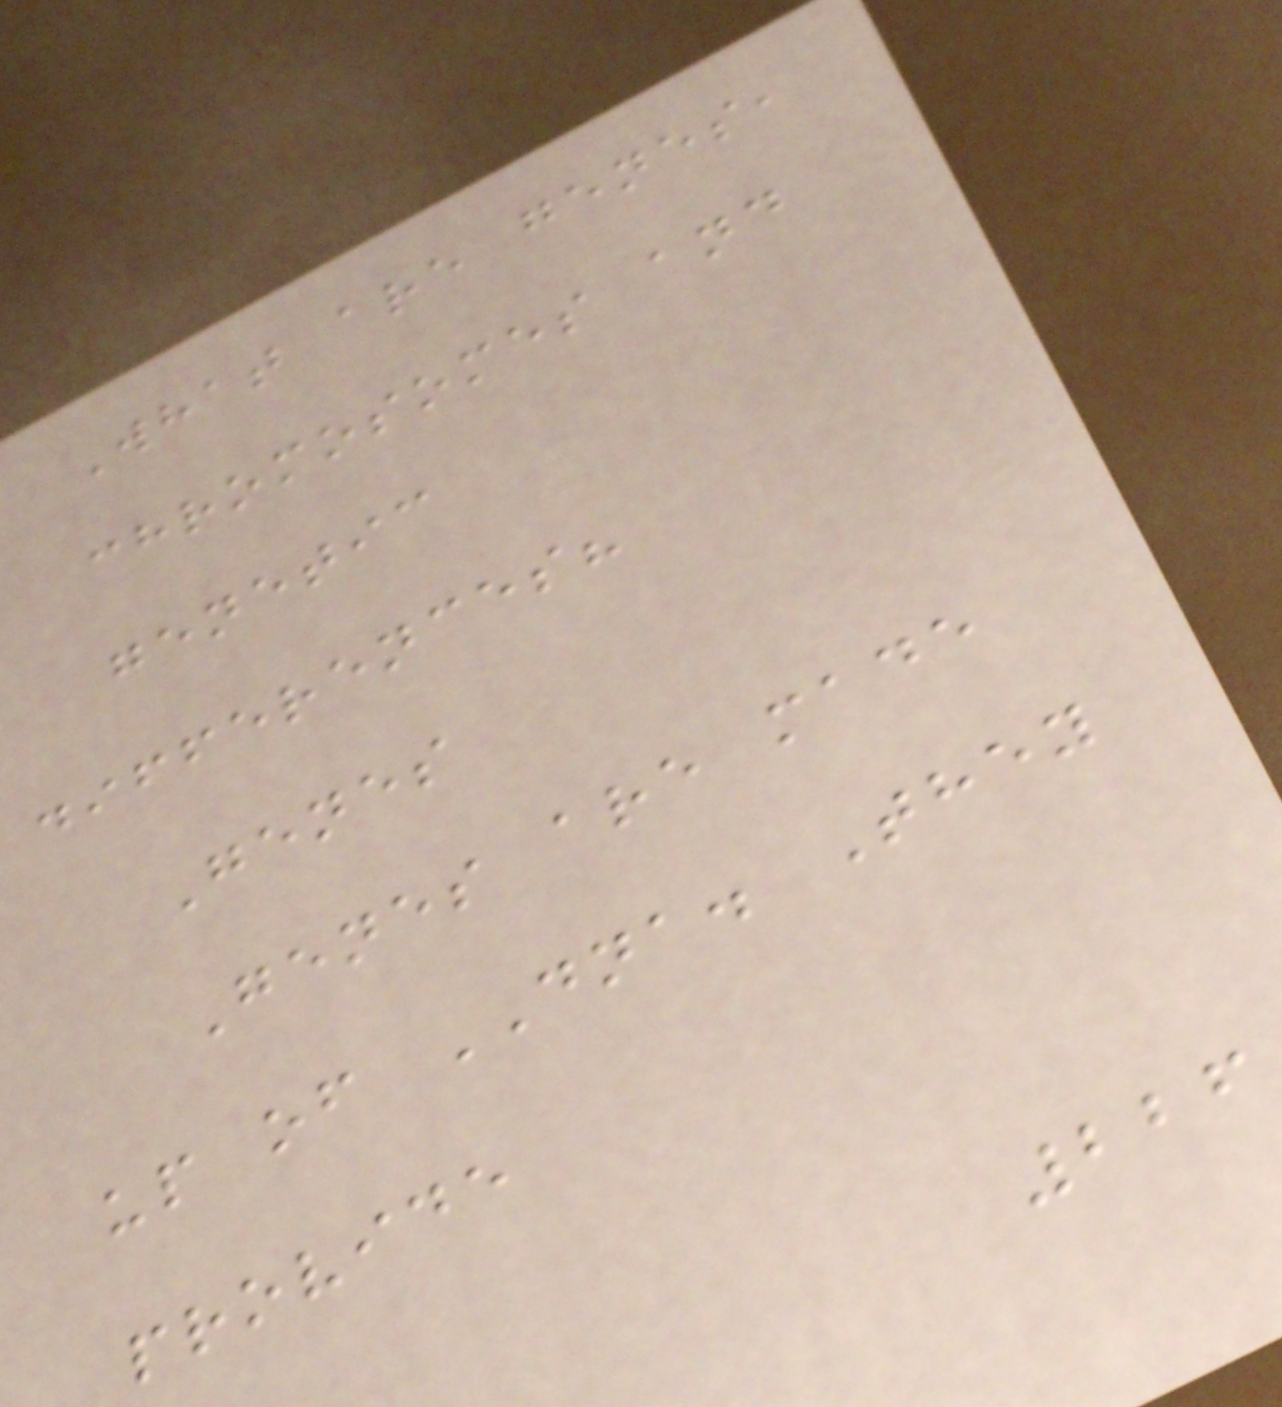What are genes,
chromosomes and
genetic
differences?
Genes
Genes are made
up of DNA. They
provide
226
